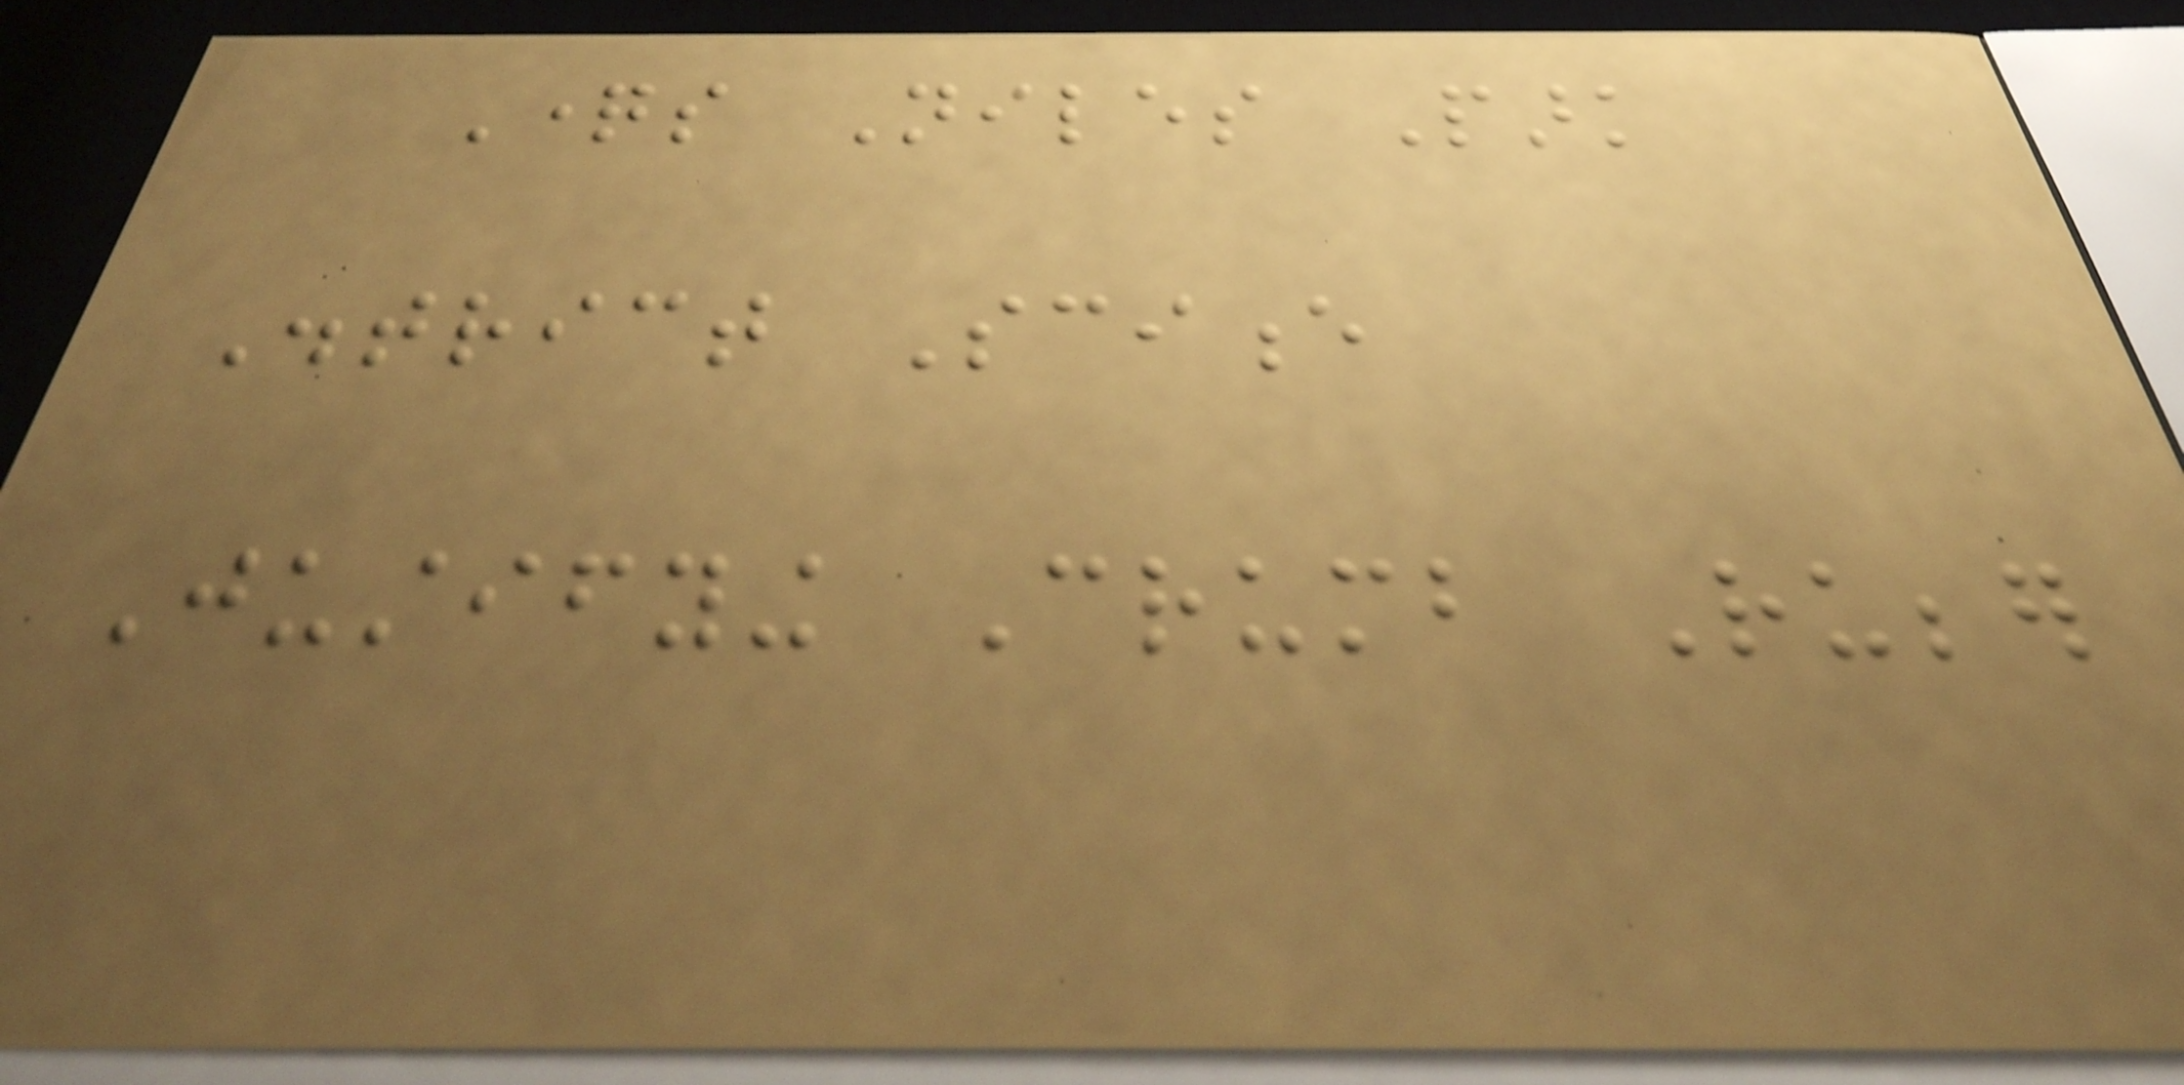Questions Niles Park
District Science
Justifying Crumb Rubber
